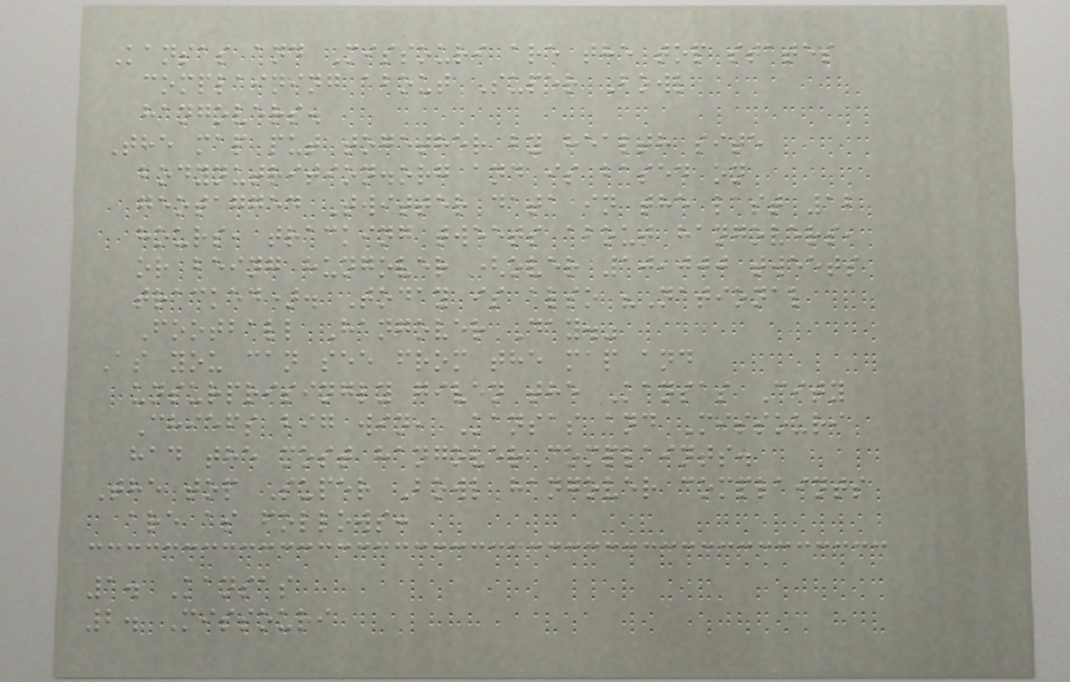Kansas and Missouri are the top states
complaining about Super Bowl
hangovers.
The map put together by health site
bodynutrition.org and is based on
geotagged Twitter data in the last 12
hours, tracking tweets about hangovers,
or being hungover (over 10,000 tweets
tracked). Today is also "National
Football Hangover Day."
As you can see from the map and
unsurprisingly given the Kansas City
Chiefs big win, Kansas and Missouri
had the most hangover complaints.
The top Super Bowl hangover complaints
are as follows:
1. Kansas
2. Missouri
